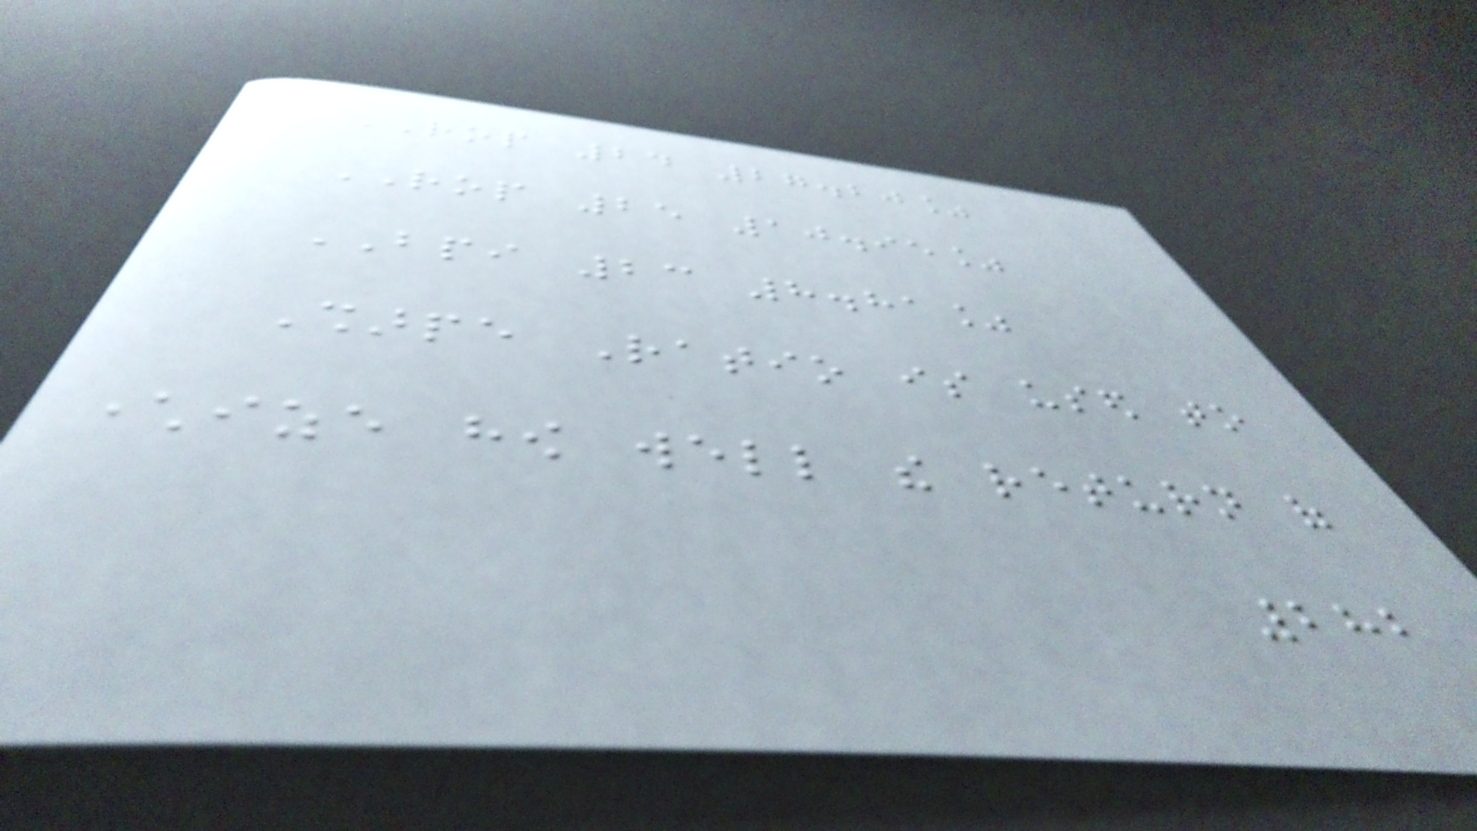ROP 24 27.20%
ROP 25 10.95%
BPI 23 8.81%
Sharpe Ratio is used to
characterize how well the return of
282
